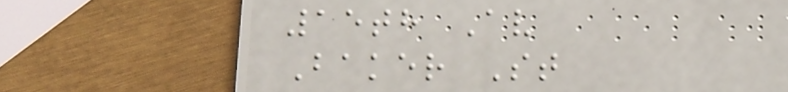15th Av
Baker St
